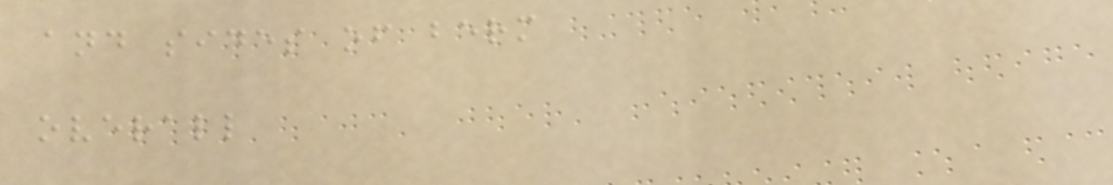and sides of berm
overall
